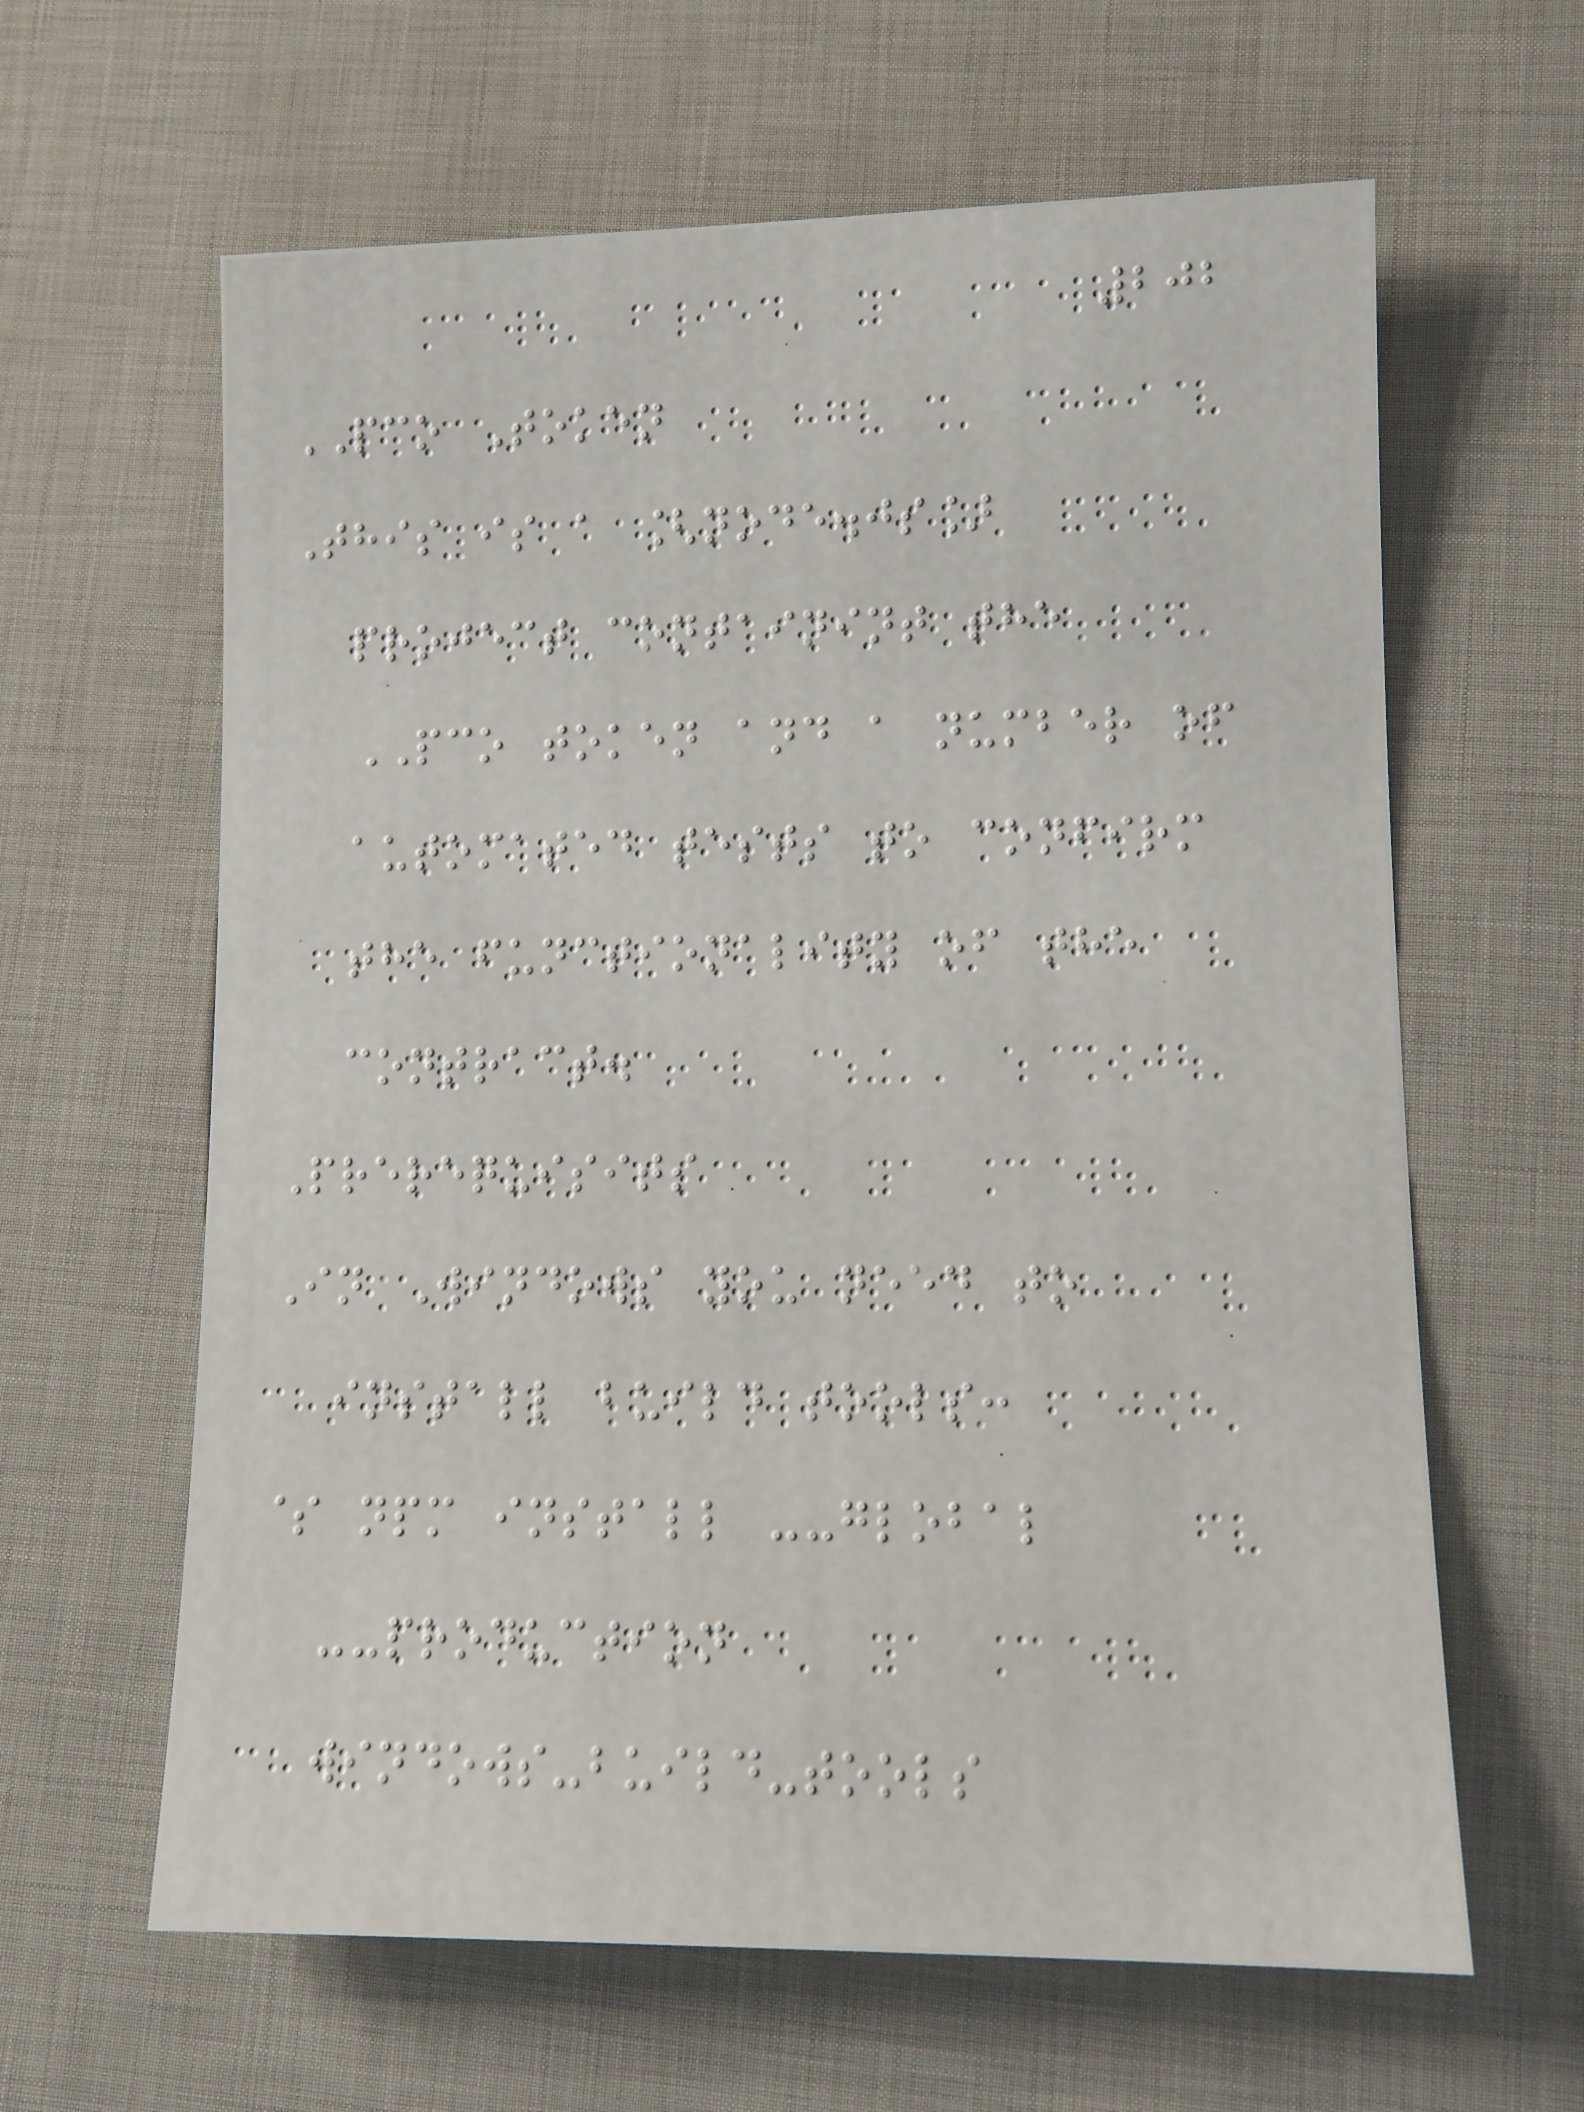202
PCO Token
This is a [node.js]
project containint the
PCO token and a number of
automated tests to confirm
the functionality of the
contract.
Prerequisits
In Windows you need to
install build tools:
$ npm install --global
--production
windows-build-tools
